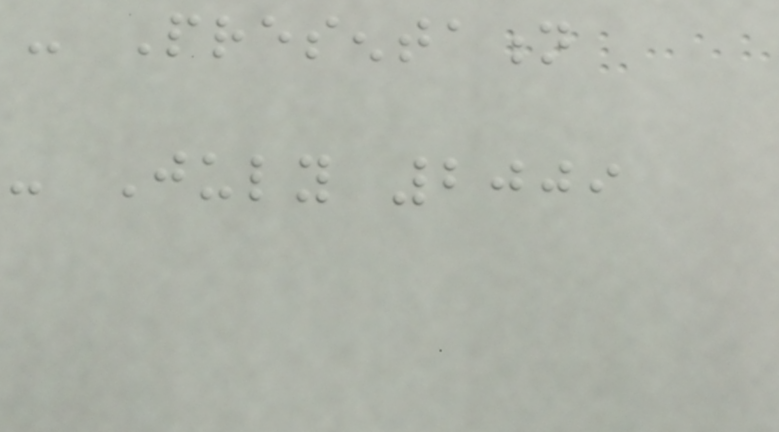- Presentation
- July 2009
